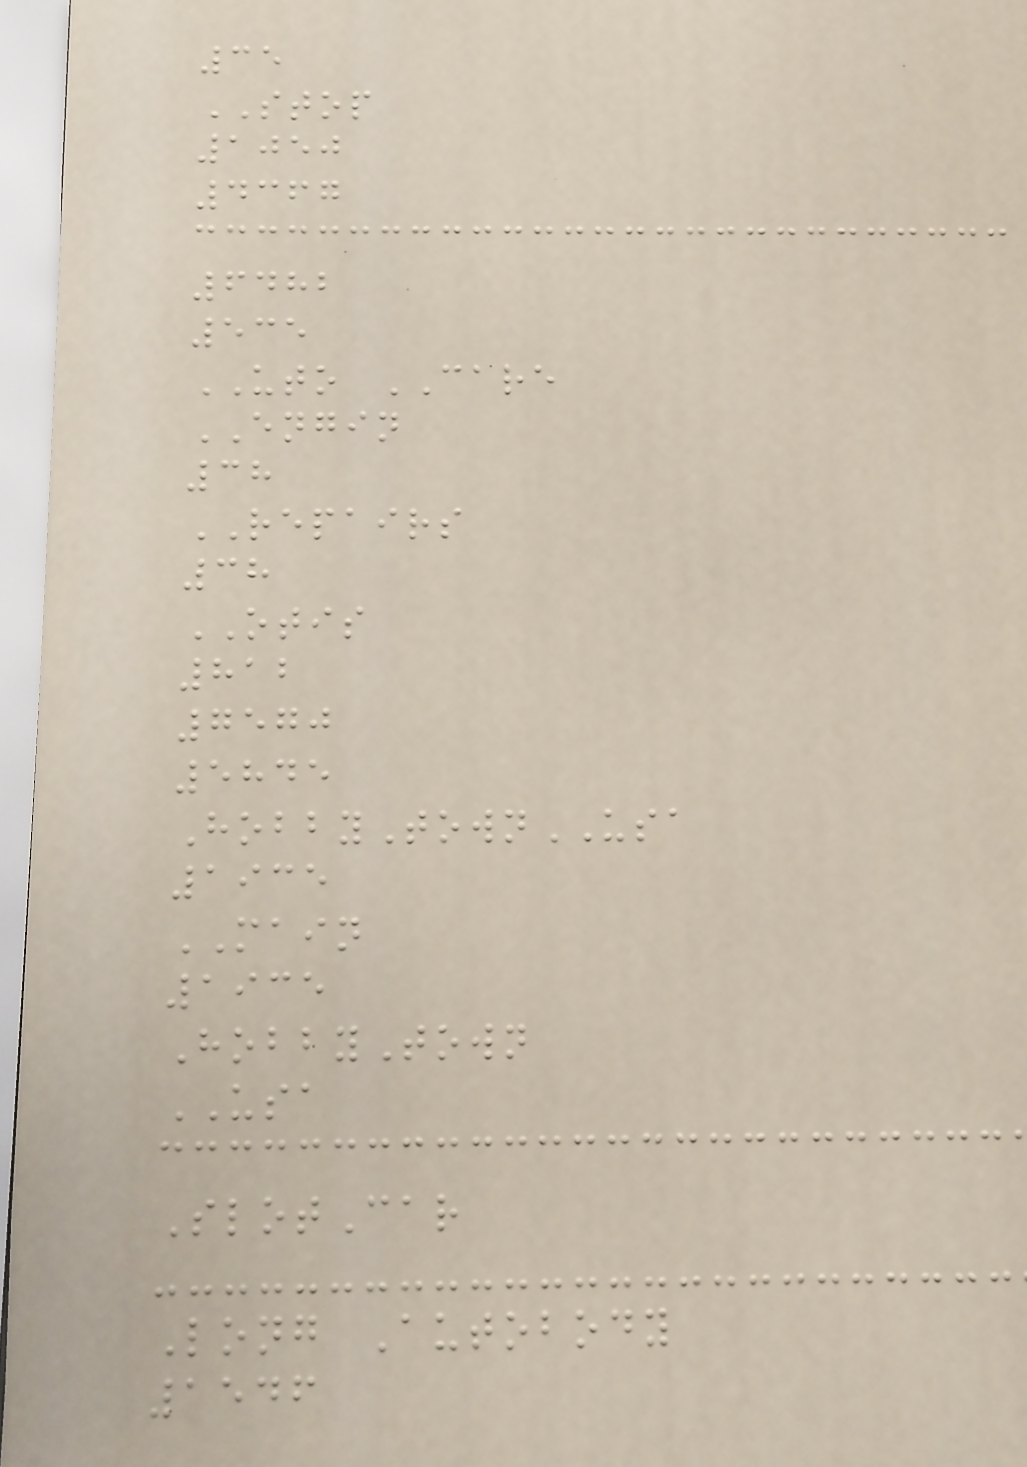35
STOP
1050
4367
6482
535
UTO CARE
ENGIN
38
REPAIRS
38
OTIS
812
7570
5845
HobbyTownUSA
1935
MAIN
1935
HobbyTown
USA
SlotCar
Long Autobody
1546
